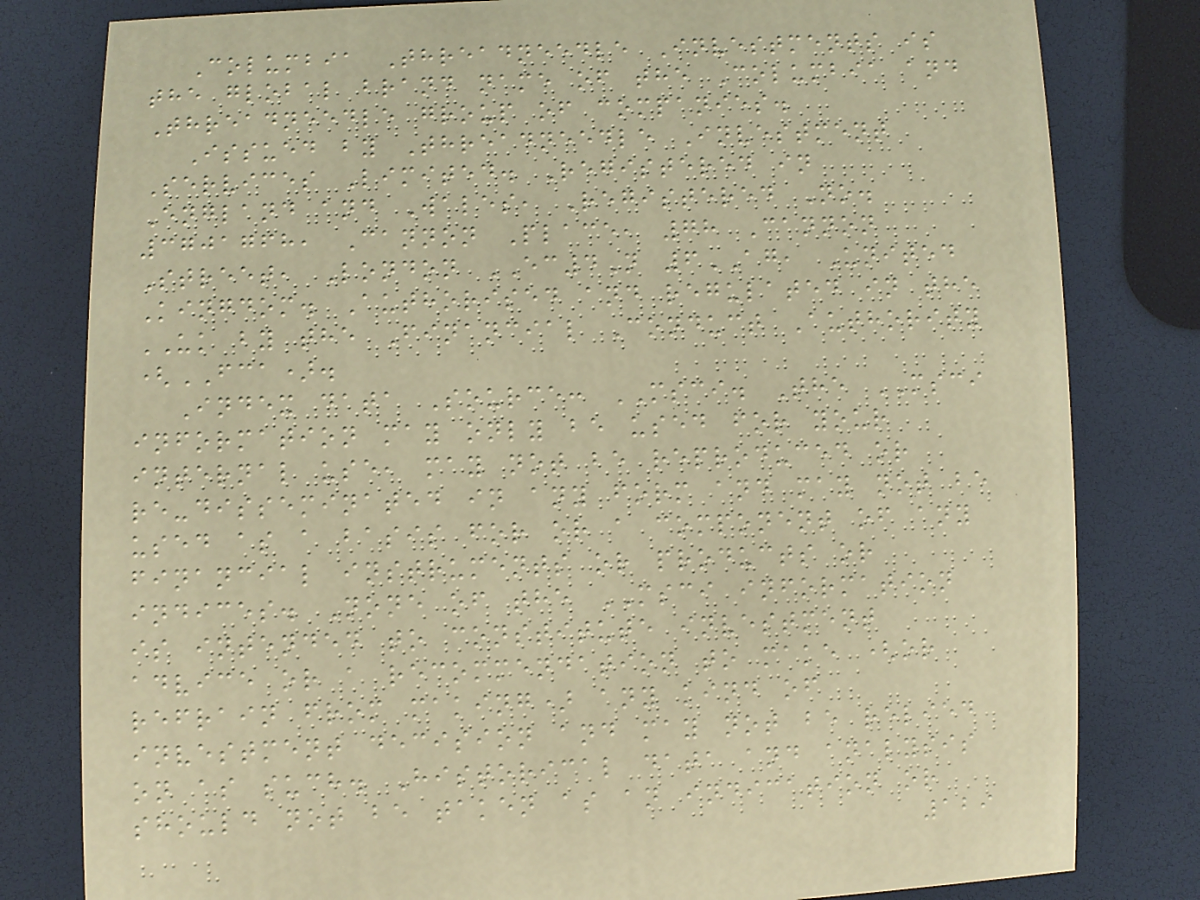Columbia Threadneedle Investments is
the global brand name of the Columbia and
Threadneedle group of companies.
Issued by Threadneedle Investment
Services Limited. Registered in
England and Wales, Registered No.
3701768, Cannon Place, 78 Cannon
Street, London EC4N 6AG, United
Kingdom. Authorised and regulated in the
UK by the Financial Conduct Authority
(FCA).
Index data Source: MSCI. The MSCI
information may only be used for your
internal use, may not be reproduced or
re-disseminated in any form and may not be
used as a basis for or a component of any
financial instruments or products or
indices. None of the MSCI information
is intended to constitute investment
advice or a recommendation to make (or
refrain from making) any kind of
investment decision and may not be relied
on as such. Historical data and analysis
should not be taken as an indication or
129
